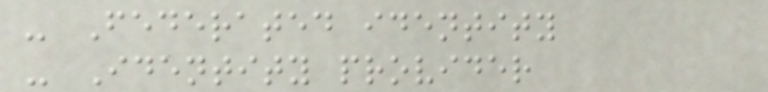- Federated identity
- Identity provider
